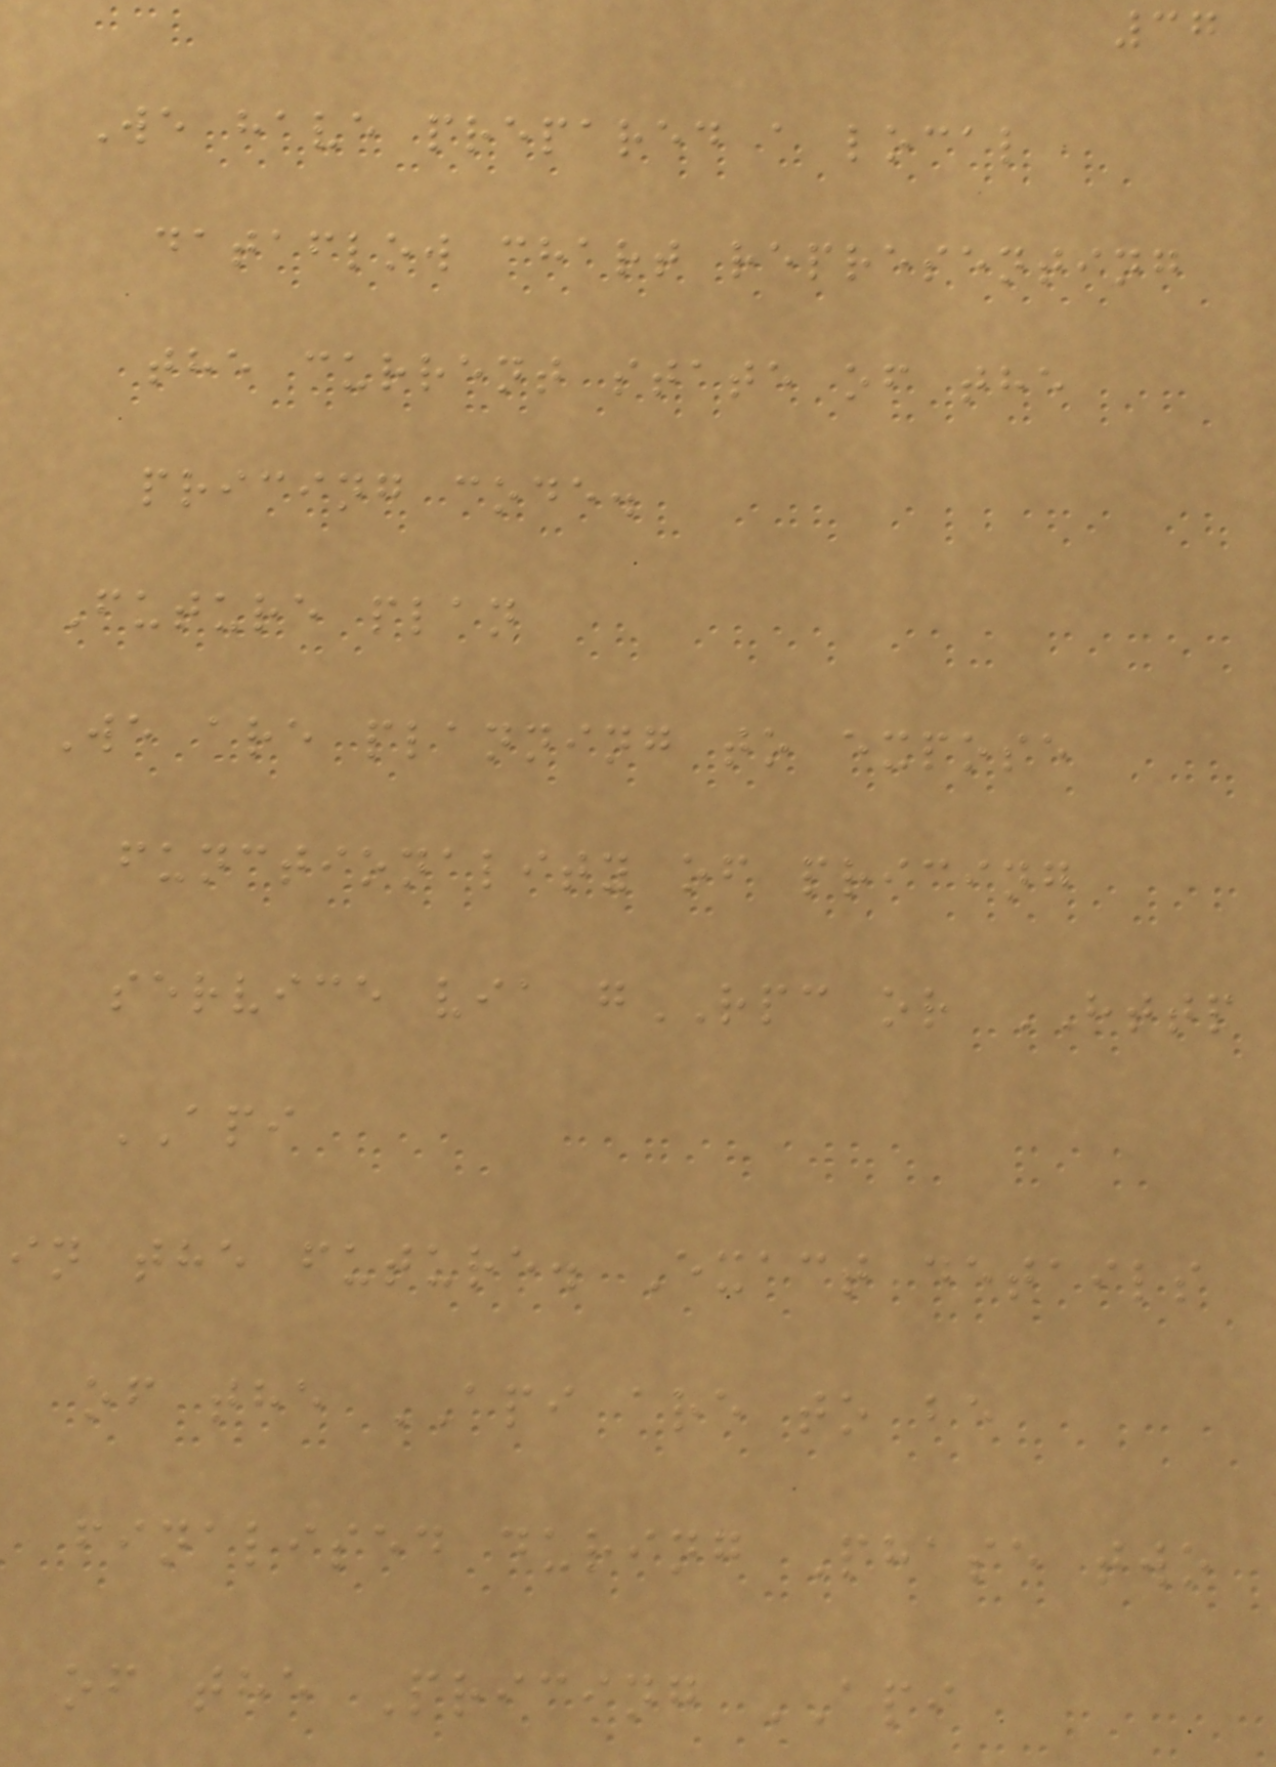37
We have prepared a local
dataflow chart representing
the current state of the
pricing code.
Future plan
We are planning to expose
functionality of pricing
service via gRPC or HTTP
API
in the future. Exact details
of the API are to be
finalised during Phase two
of the Pricing API
